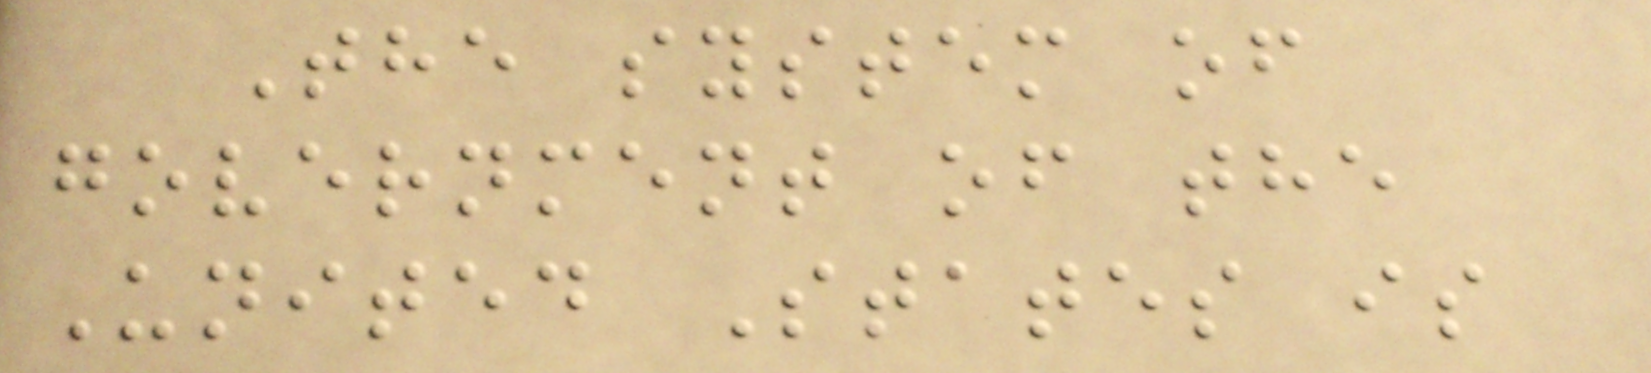The system of
government of the
United States is
